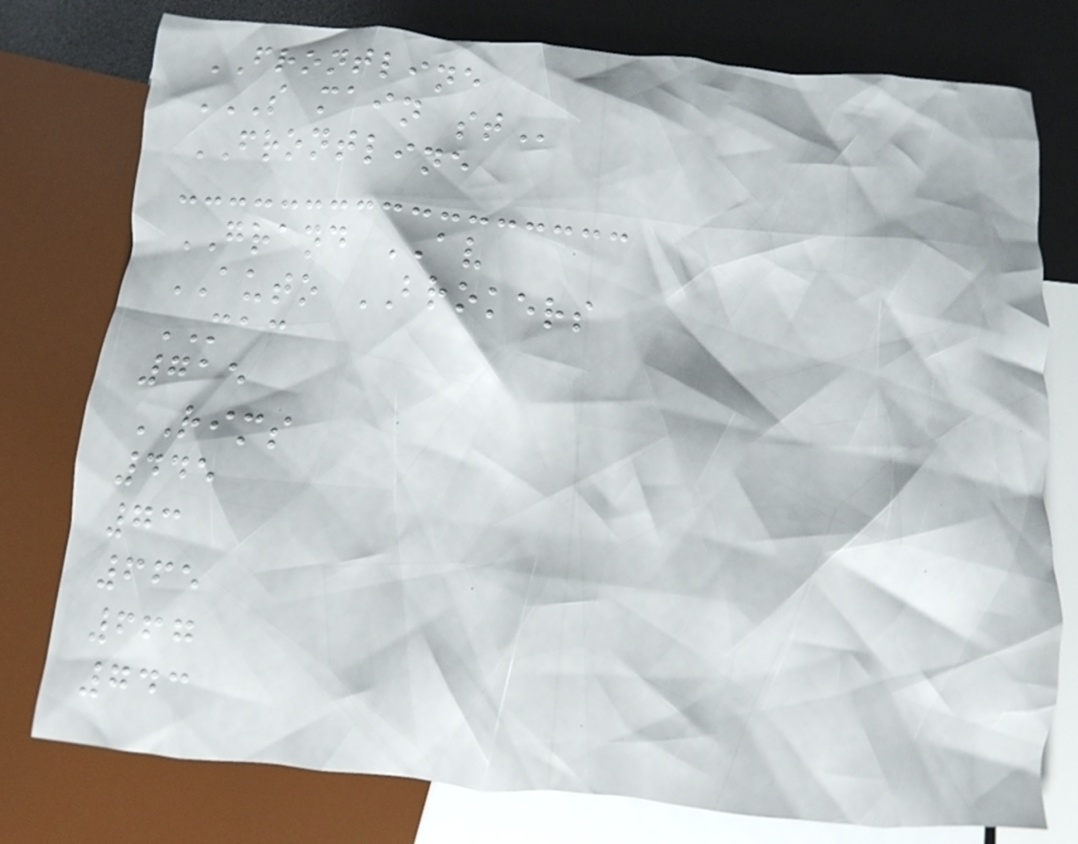FRONTLINE
S MAIN ST
FRONTLINE
GRAND AV
AUTO BROKERS
MAC
715
RIMS
445
73
665
667
743
